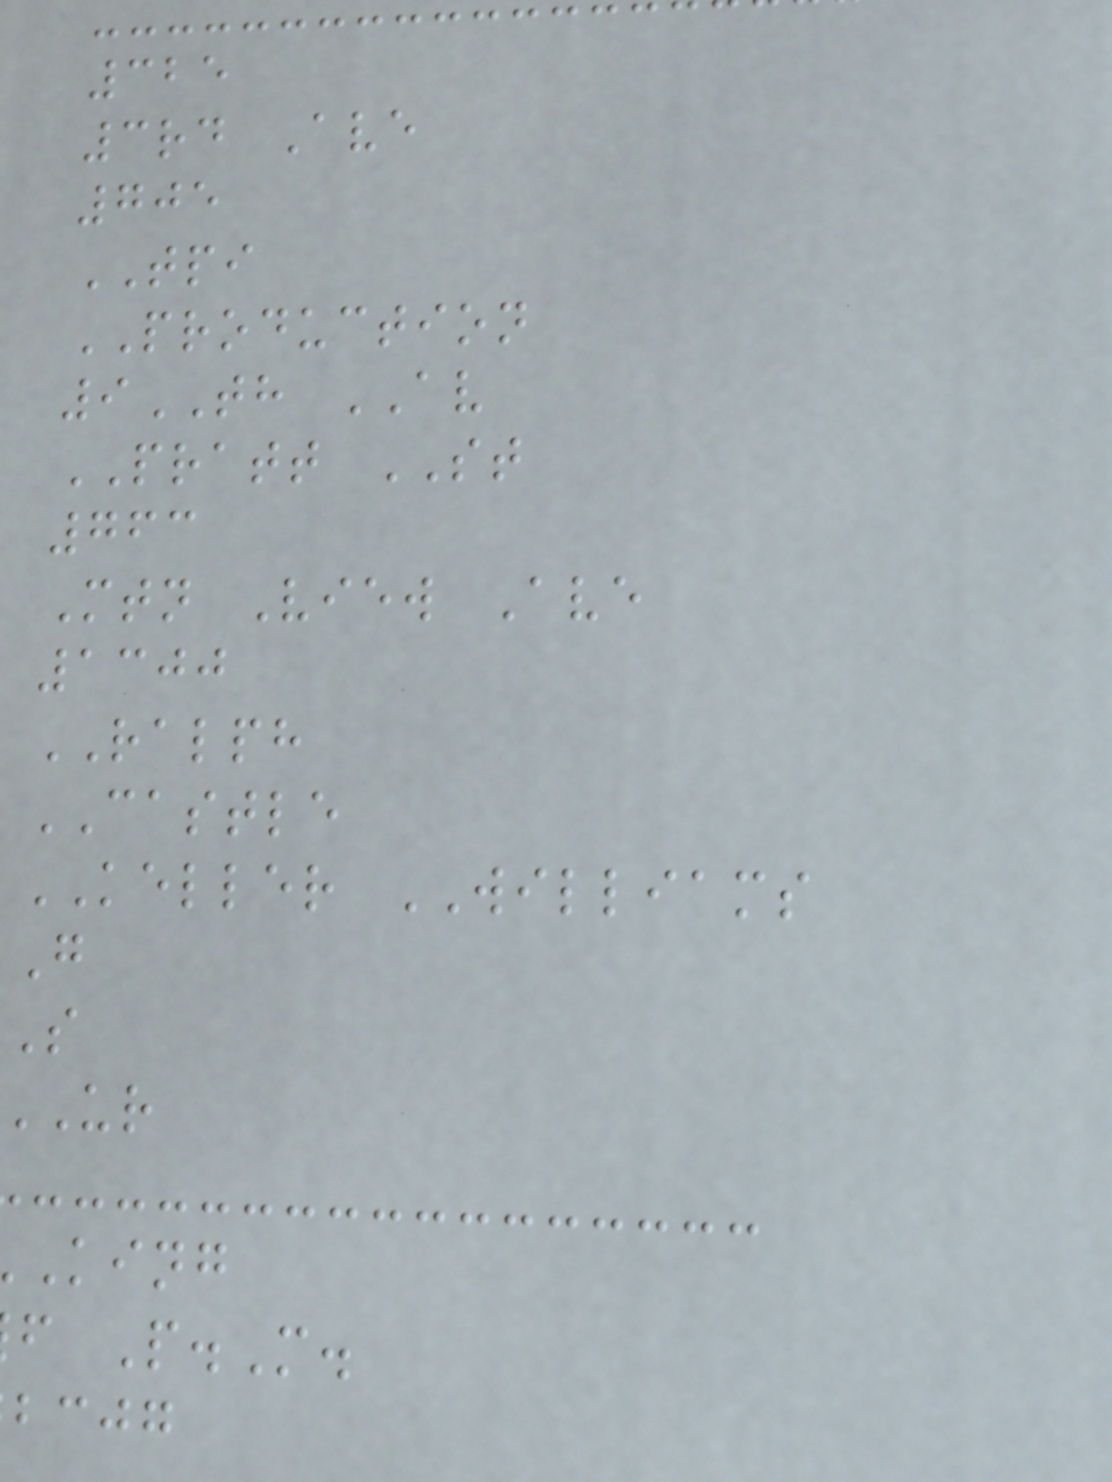325
3rd Ave
705
TPI
PRODUCTION
9TH AV
PRATT ST
763
Mtn View Ave
1300
RALPH
CASTLE
KELLER WILLIAMS
G
S
king
f P.M.
bcjg
